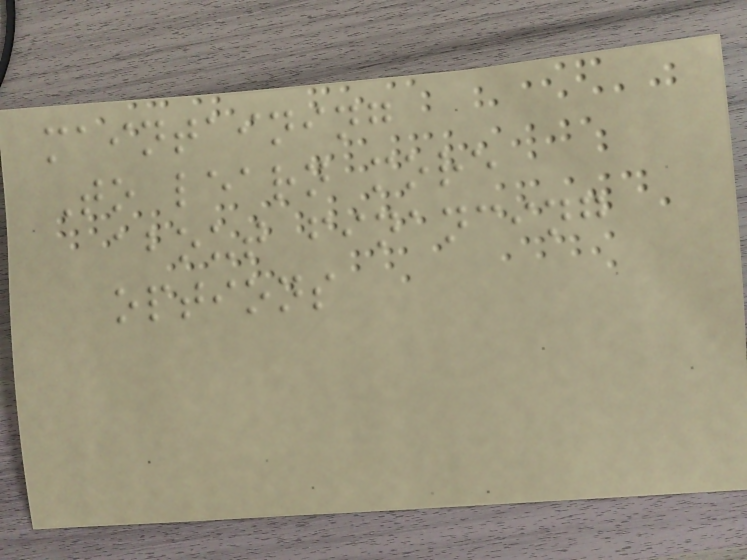maintaining
To learn more
about financing
options
